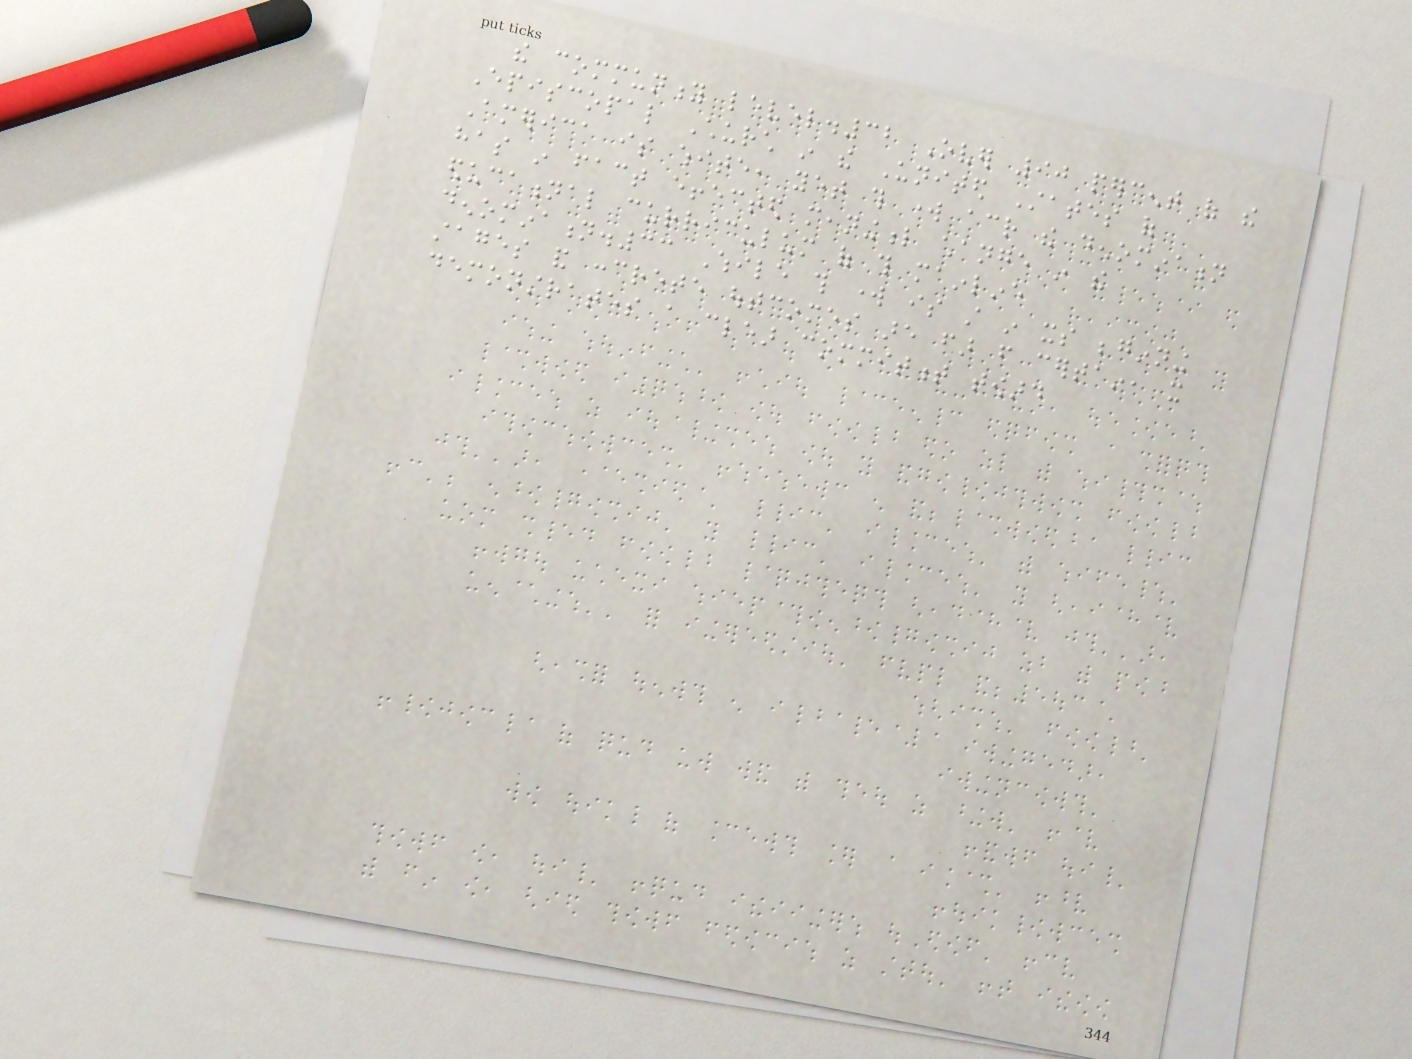the community level.32 Over 90 percent of the
Episcopal Church in the United States of
America is white, yet this work across the denomination
has in fact effected meaningful change in the
educational curriculum of this mainline
denomination.33 While this work is still in its beginning
stages and concrete outcomes are far from certain, it
demonstrates a clear commitment toward
